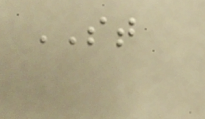ST
